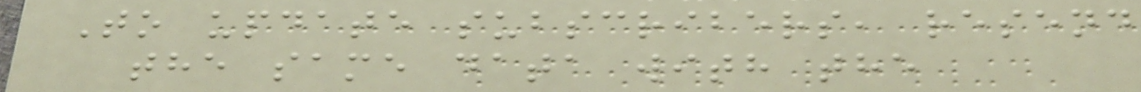To update subscribers, resend
the same data with the
